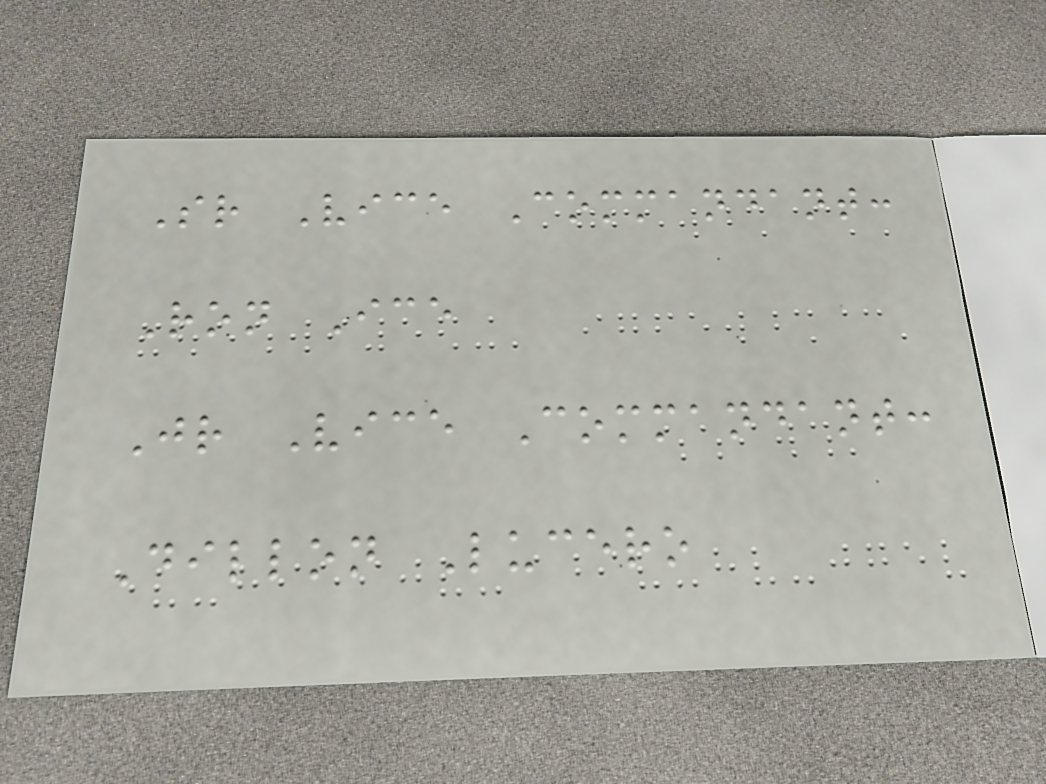Sr Vice Commandant:
Ron Ice
Jr Vice Commandant:
Dillon Lucero
